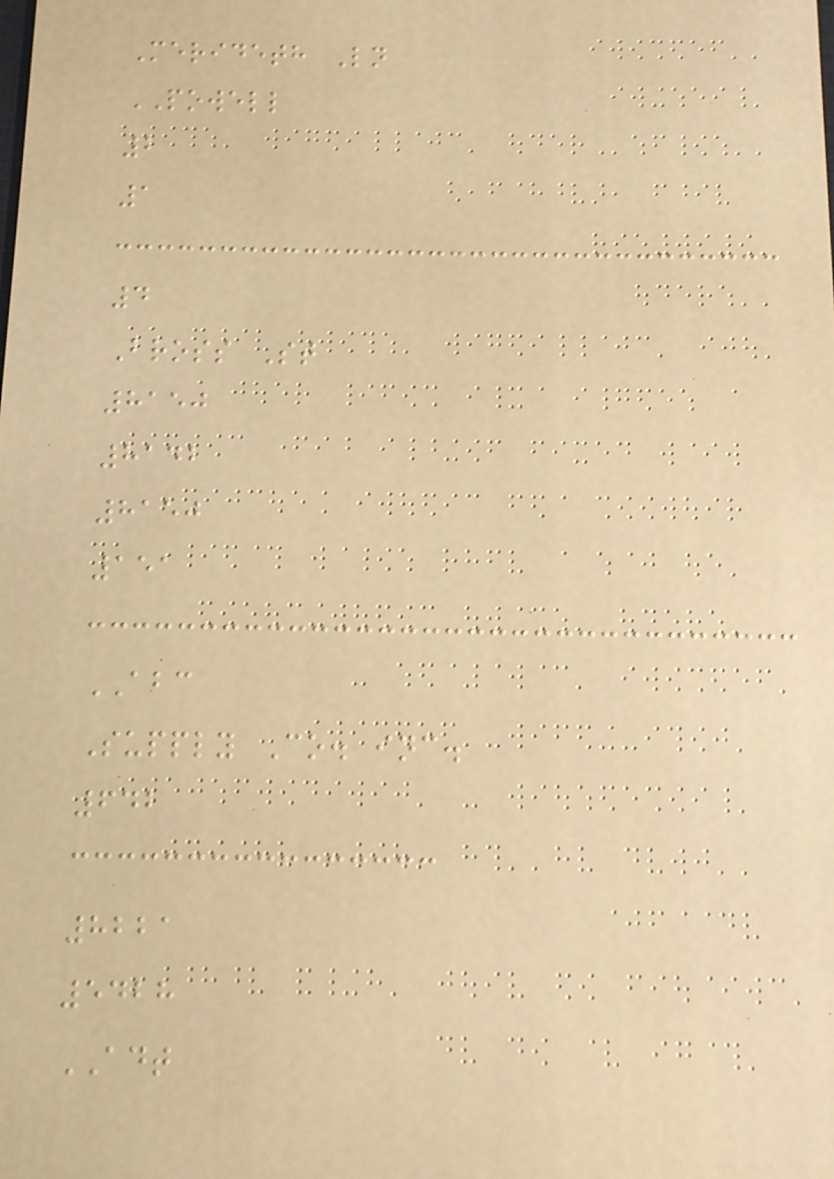Merideth Ln
POWELL
2
1
4
Bross St
8150
8142
8150
151
ABC
Supply Co. inc.
642
8221
5428
ADT
